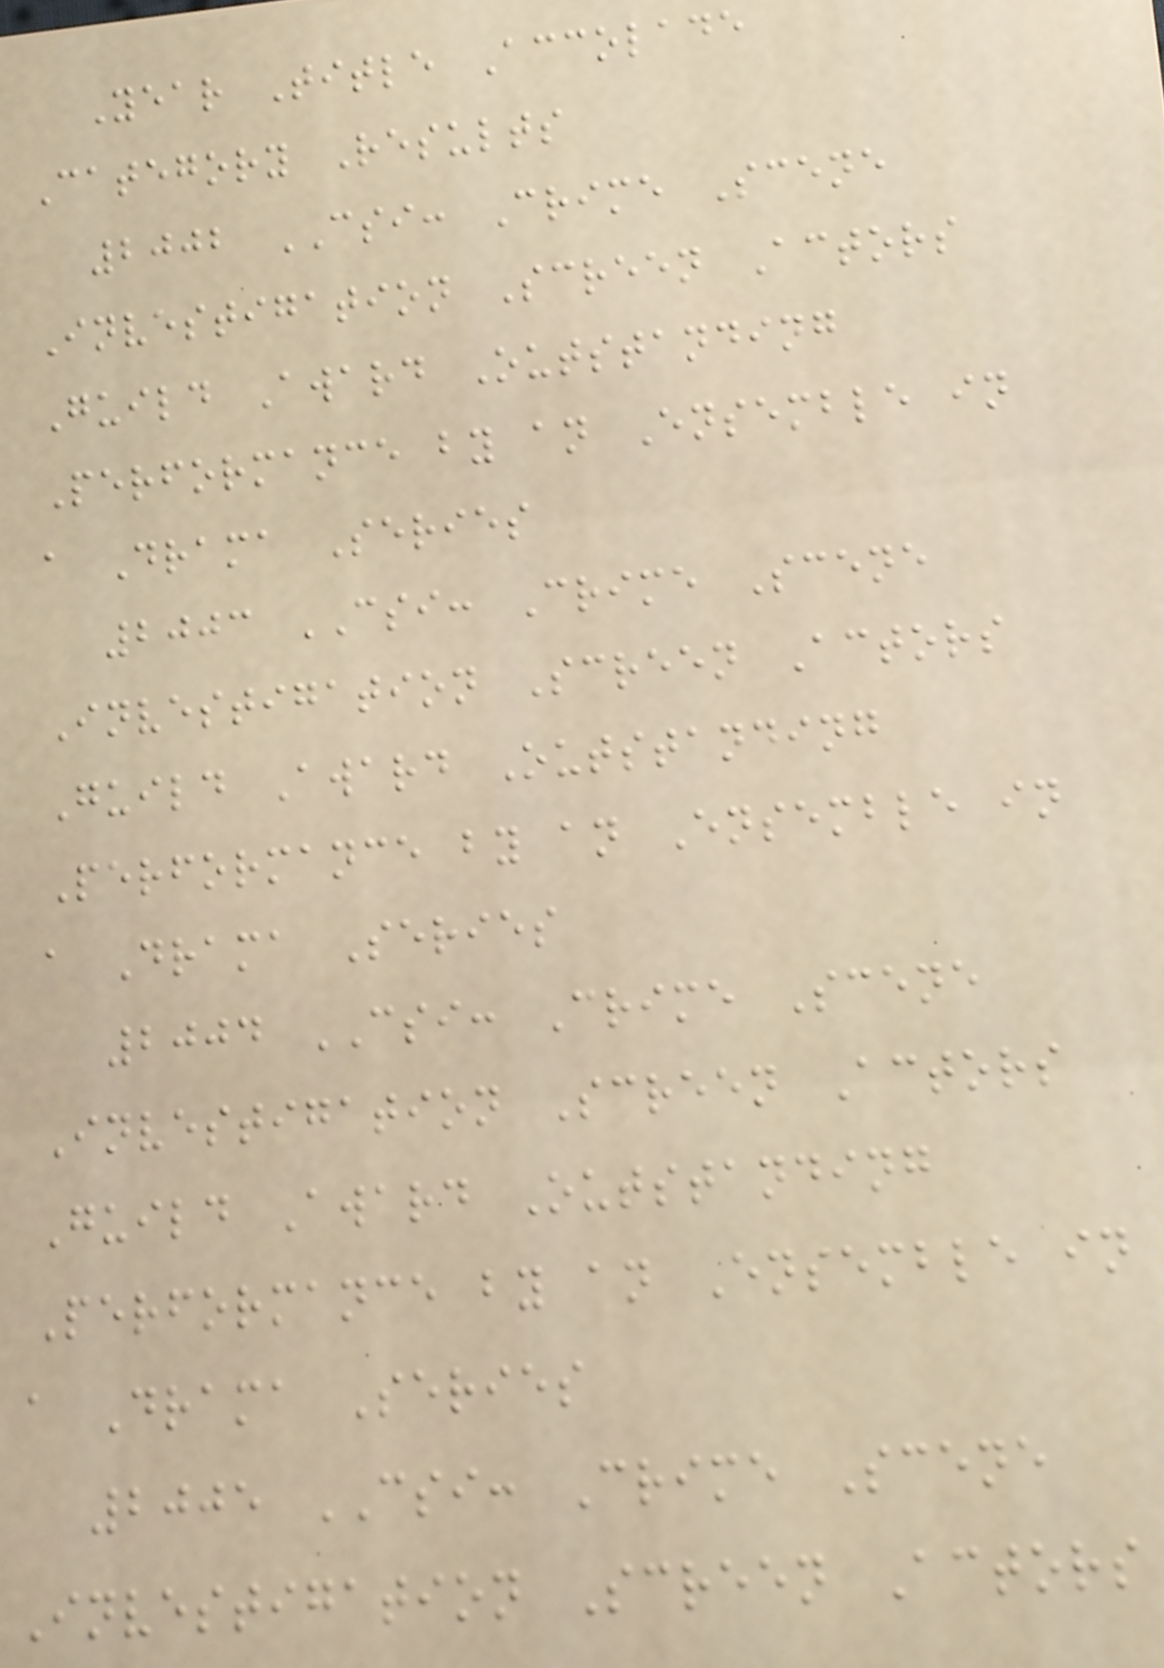Year Title Accolade
Category Results
2002 CSI: Crime Scene
Investigation Screen Actors
Guild Award Outstanding
Performance by an Ensemble in
a Drama Series
2003 CSI: Crime Scene
Investigation Screen Actors
Guild Award Outstanding
Performance by an Ensemble in
a Drama Series
2004 CSI: Crime Scene
Investigation Screen Actors
Guild Award Outstanding
Performance by an Ensemble in
a Drama Series
2005 CSI: Crime Scene
Investigation Screen Actors
